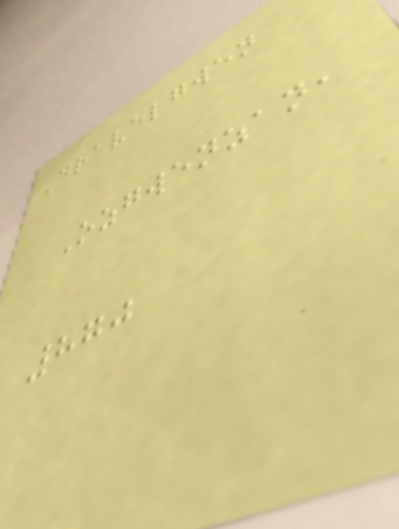Dravelgwen
Ozgwenzan,
870
